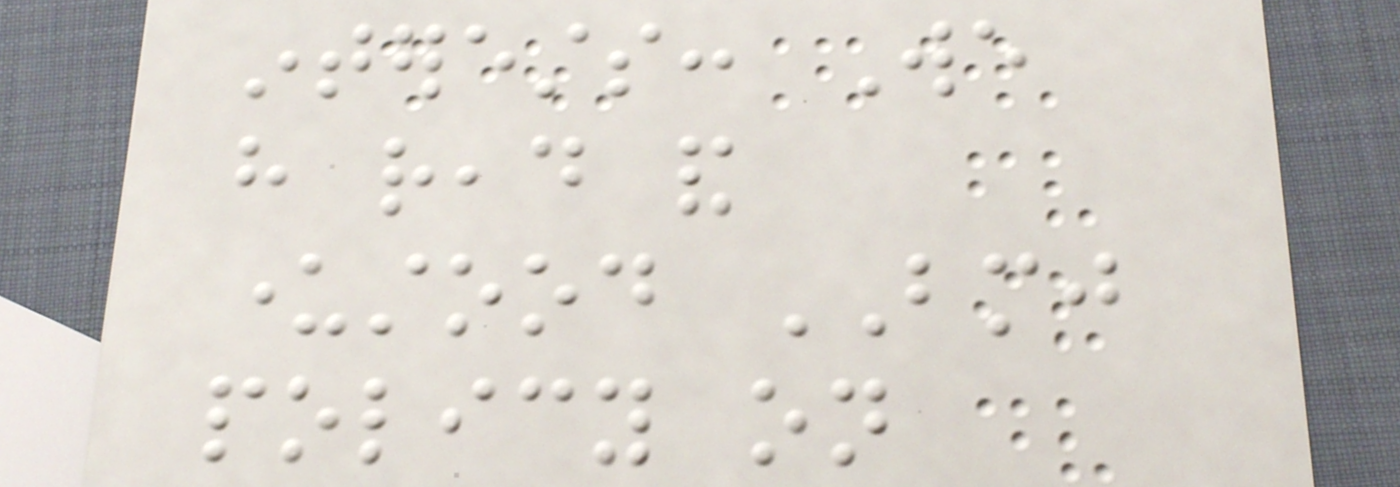interests: We
have read and
understood BMJ
policy on
